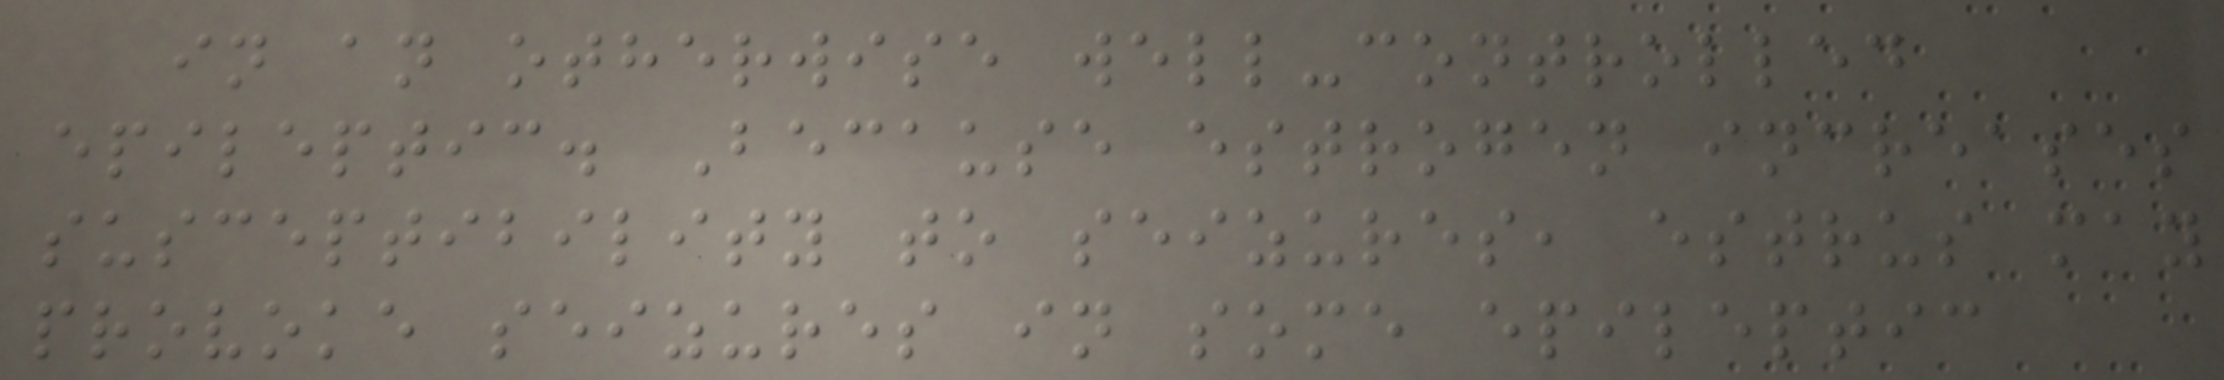in an otherwise well-controlled
epileptic. Because estrogen increases
susceptibility to seizures, estrus may
provoke seizures in some epileptic
